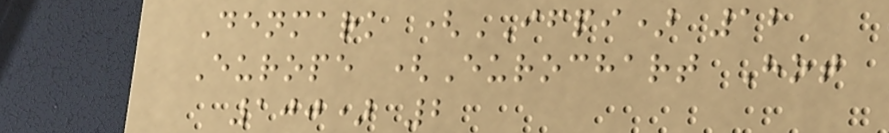Denmark (IFPI) 12
Europe (Eurochart Hot
100) 2
